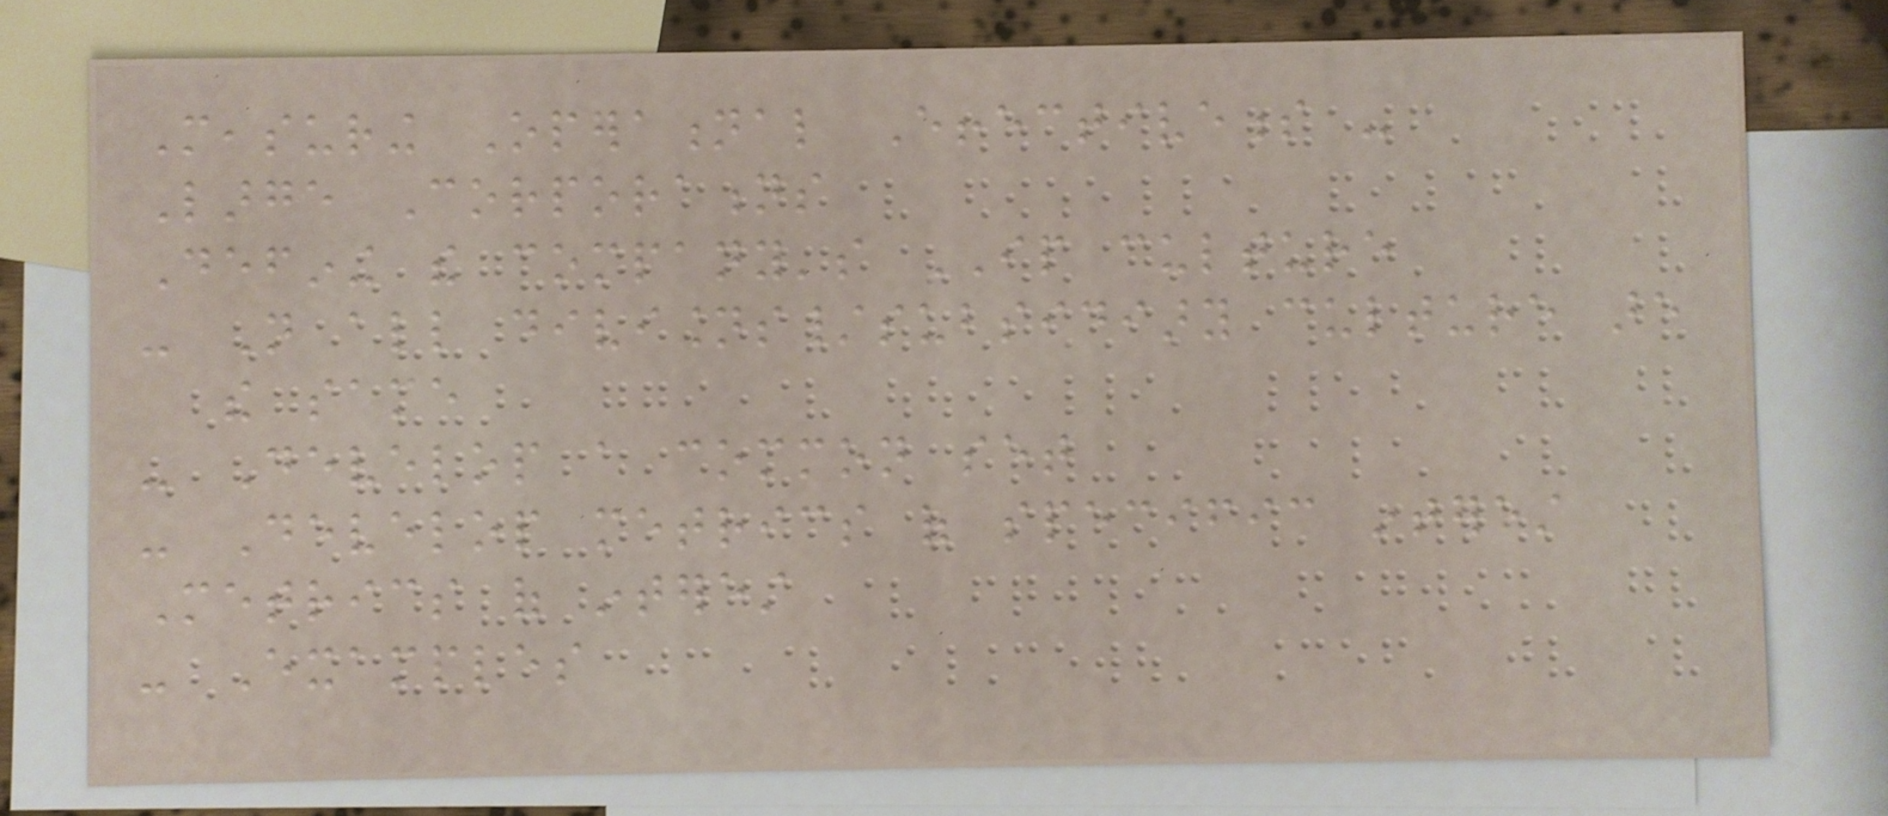Measuring Operational Effectiveness -
Large Corporations
Defining the company's IP culture
- Not all divisions/subsidiary culture are
the same
- Develop a common set
- Develop metrics of specific interest
Metrics of interest
- Examples
